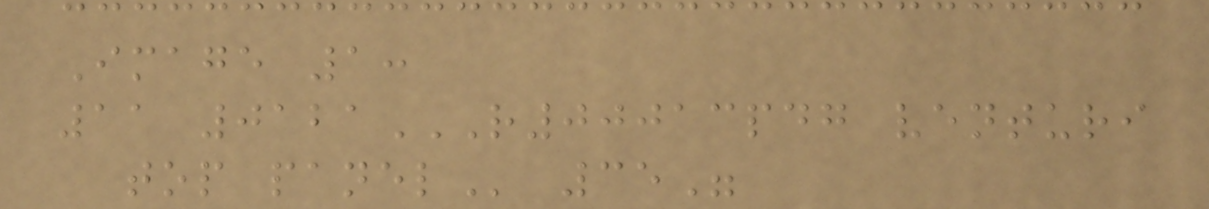Image 1:
11 0121R00013PDG VENTURI
TOP PANEL 35"
